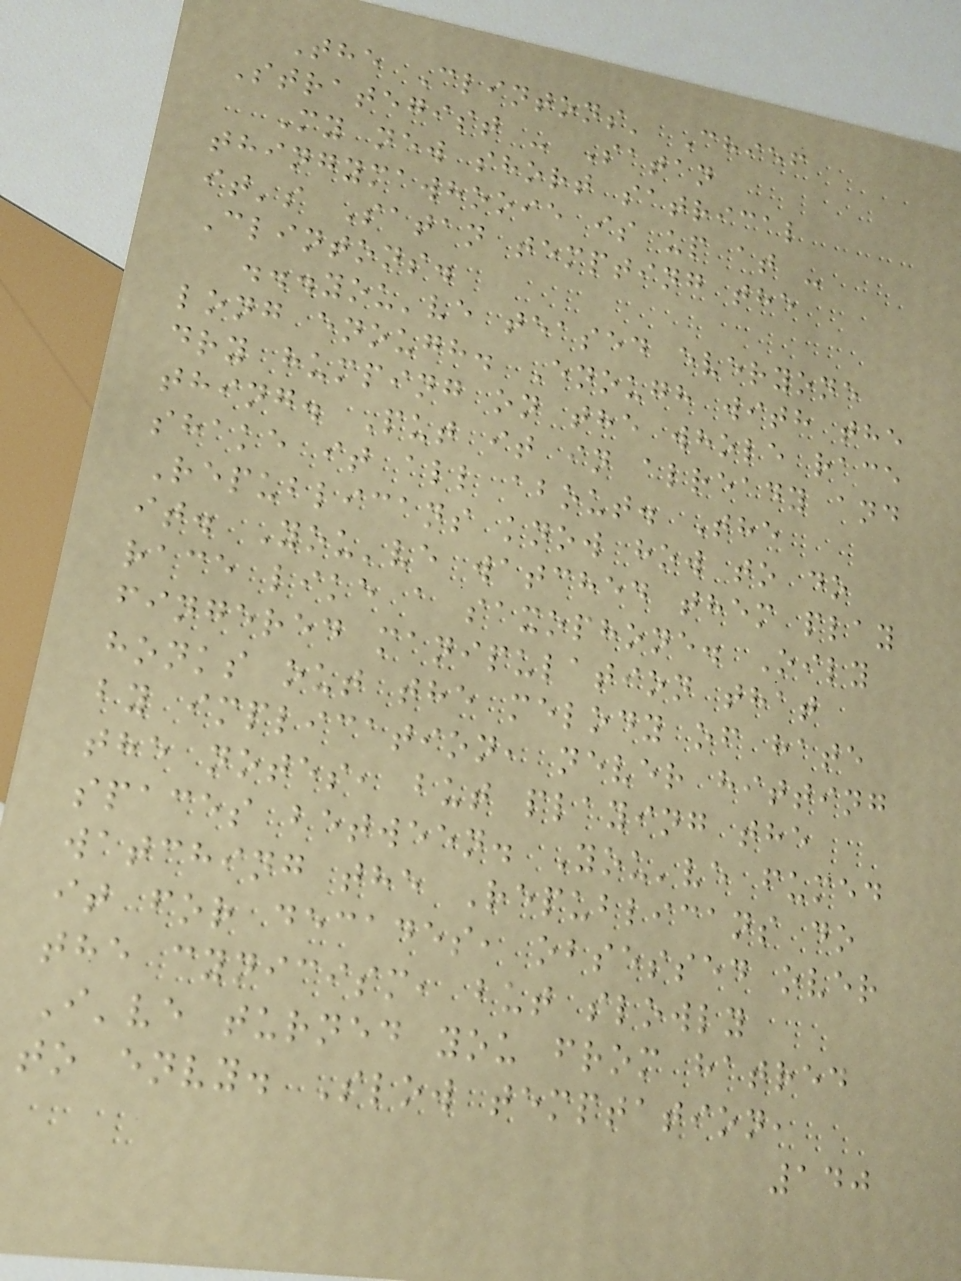The Clintons' Chief
Strategist - Satan
My new short satrical
thingymawhooie is up at -
it's Satan tempting the
Clintons.
...you've teased everyone
long enough. Enough with the
dry humping on the whole race
thing. Put it in already and
shake it all about. The
Republicans know how to do
it. You've watched them play
race like a saxophone. Oily
fingered manipulation that
honks out the melody of hate
by implication, never hitting
the notes, but playing the
spaces between. You've fumed
watching the Republicans do
it for decades, obsessed over
the cynicism, but slowly
I've turned you from hatred
to envy. Slow temptation,
140
